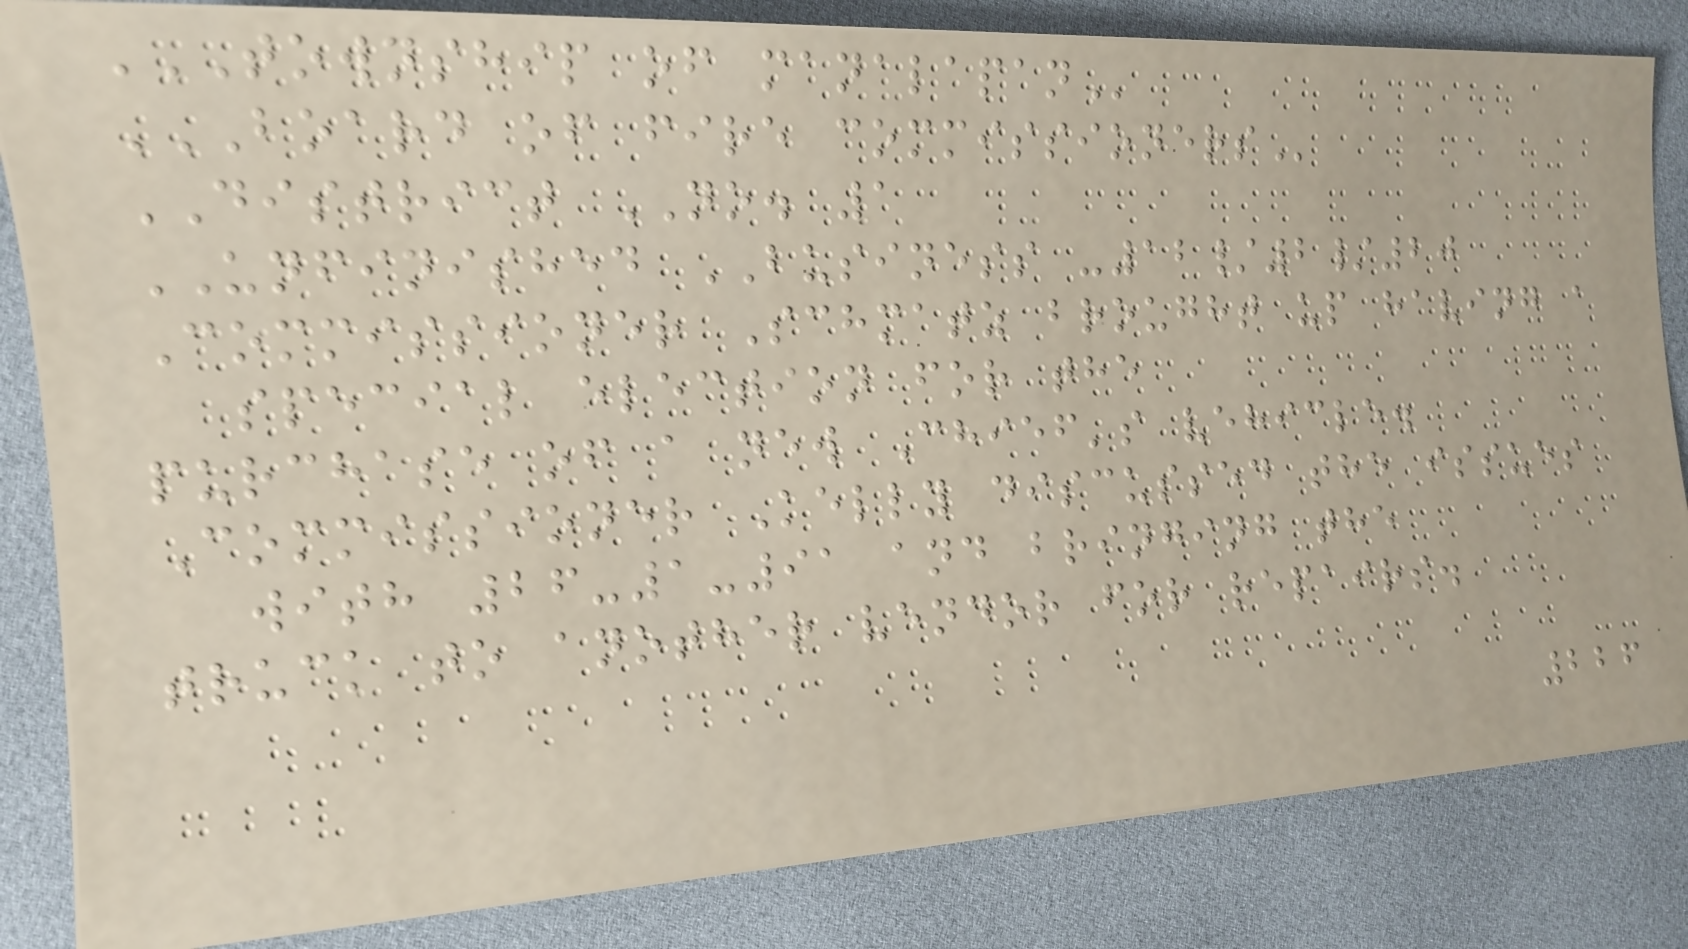TOWNSHIP OF MANALAPAN
BOARD OF FIRE COMMISSIONERS
DISTRICT NO. 1
UNFINISHED BUSINESS -12/2/20
Commissioner Schmatz brought up having a
special election for the
purchase of a new Chief's vehicle.
Commissioner Kelly discussed the issues
with 26-1-91 and bringing the
truck to another vendor for repairs.
226
